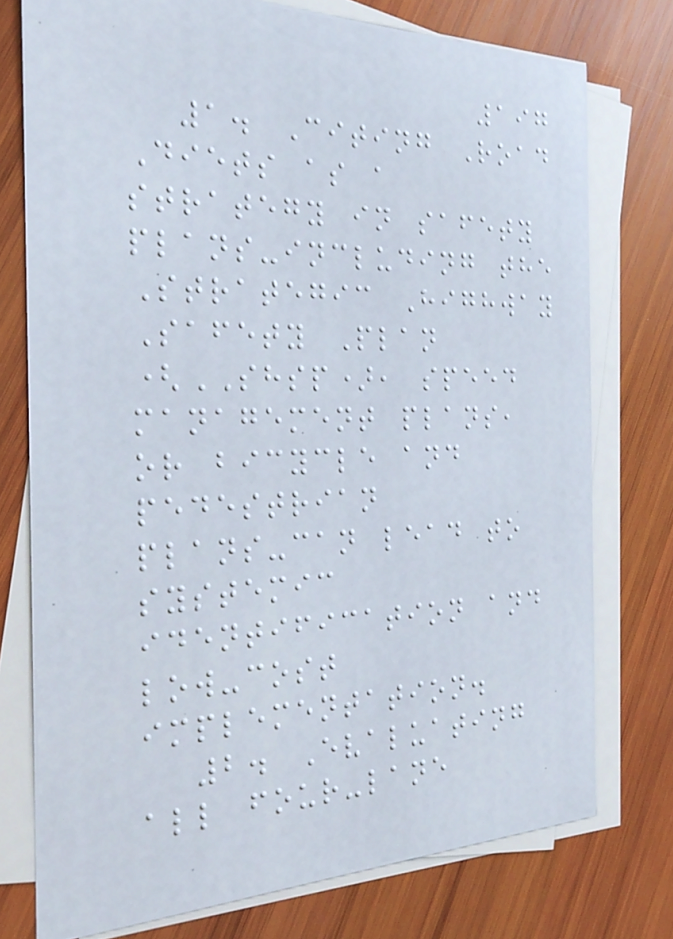197
1. Citing Road
Diets as a
strategy in safety
plans-including the
Strategic Highway
Safety Plan
(SHSP), speed
management plans,
or bicycle and
pedestrian
plans-can lead to
systemic
identification and
low-cost
implementation.
2. Evaluating
all four-lane
